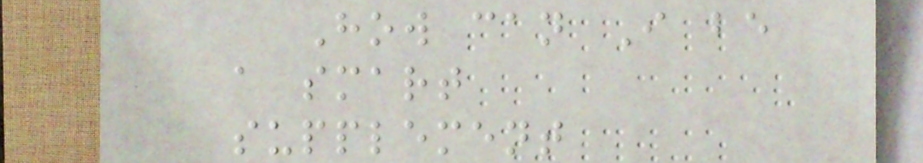How can I be
a smart
supplement
